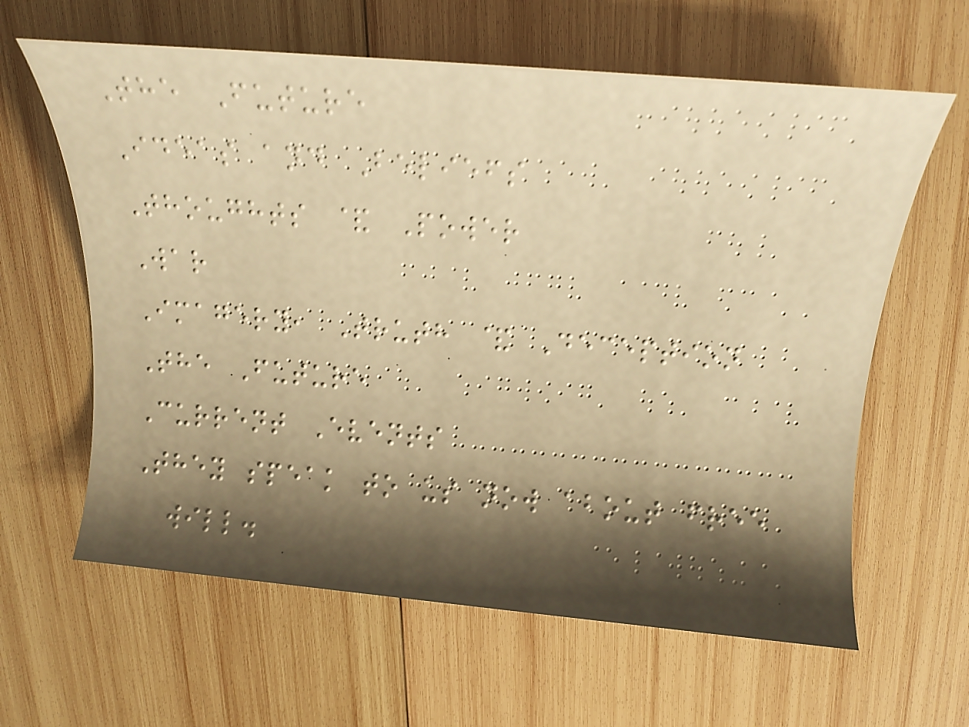The Future
Ideas and Beliefs
Thoughts & Power
War
Imagery, Truth & Deception
The Future
Current Events
They speak to us now about free
will.
